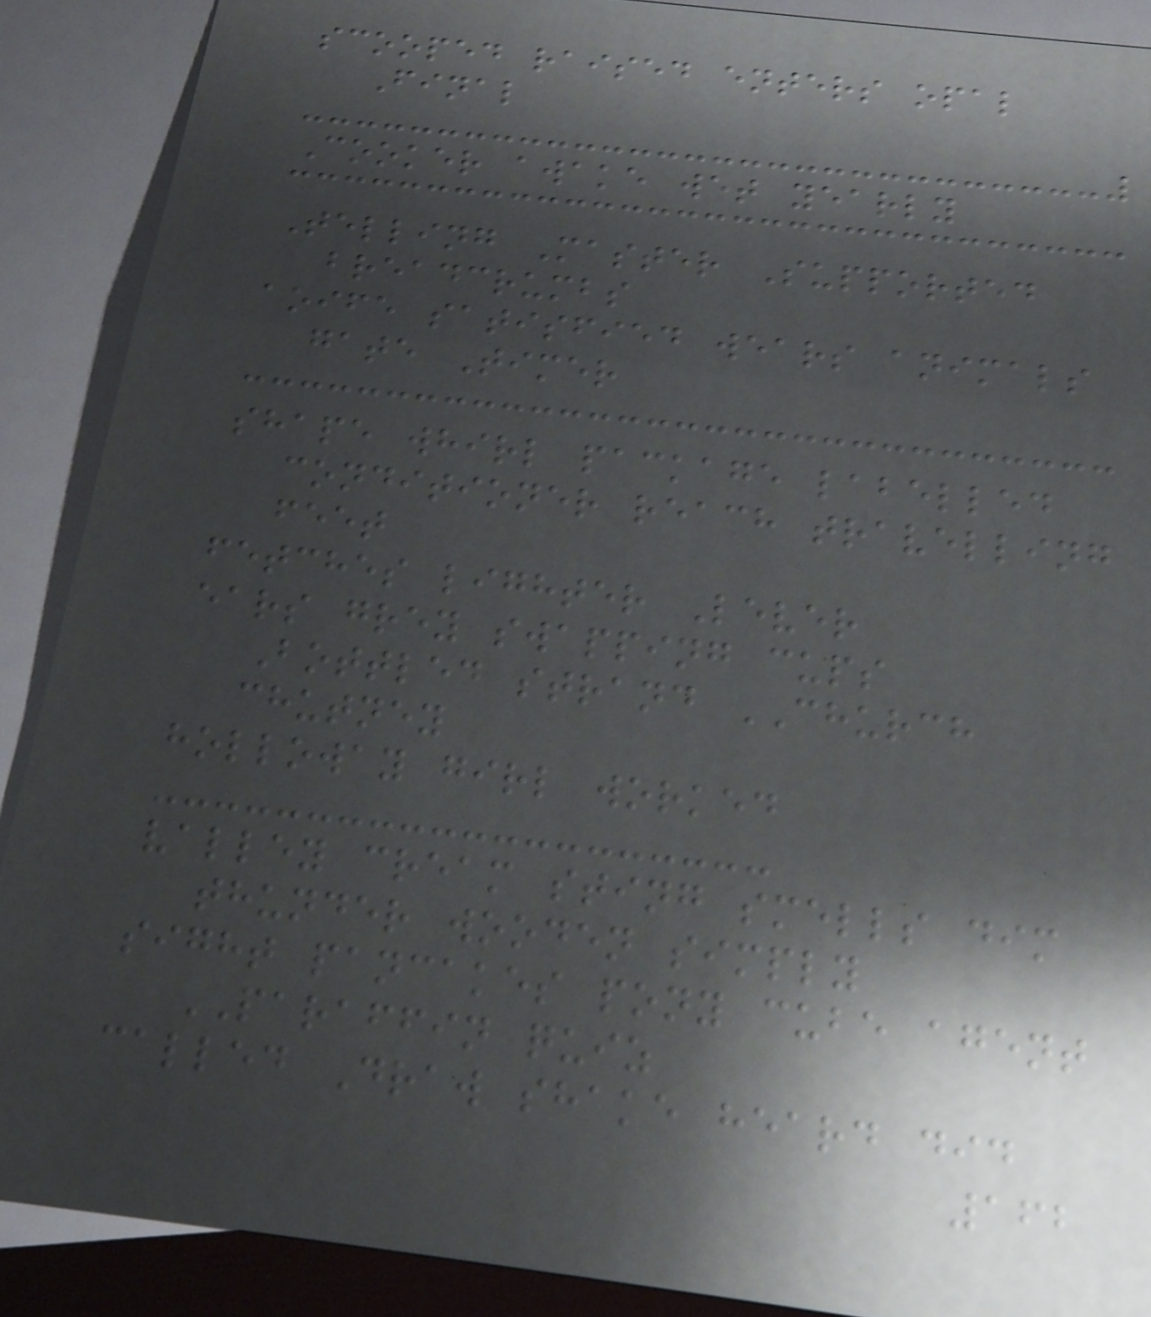scooped raised enters opal
Final
Cooker awake wet yearly
Telling Master Supported
breadcrumbs
aoife satisfied wears animals
gate Timer
shape whirl package labelled
conditioner reach travelling
feet
fetches lighter Lever
ears grey swapping cups
Bottled strand CHURCH
chutney
holloway girl worked
valley cream sting smells dim
thunder wooden simply
sight pancakes pony cube agent
PARAFFIN quiz
called Draw shake heard did
162
